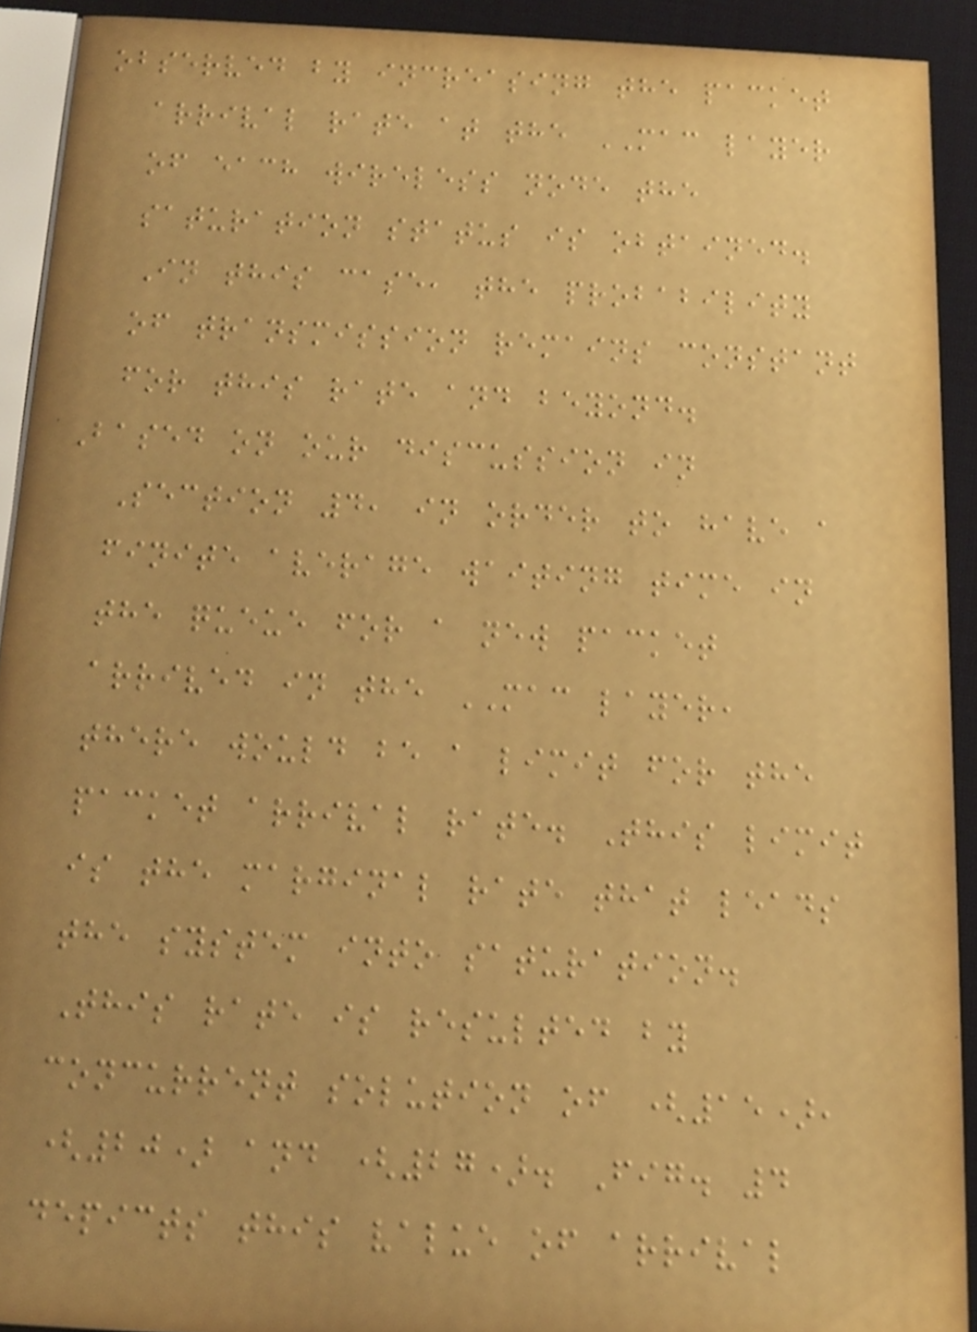observed by increasing the packet
arrival rate at the MAC layer
of each wireless node the
saturation status is obtained.
In this case, the probability
of transmission remains constant
for this rate and beyond.
Based on our discussion in
Section 4, in order to have a
finite average waiting time in
the queue for a new packet
arrived in the MAC layer,
there would be a limit for the
packet arrival rate. This limit
is the marginal rate that leads
the system into saturation.
This rate is resulted by
concurrent solution of (15),
(20) and (27). Fig. 4
depicts this value of arrival
